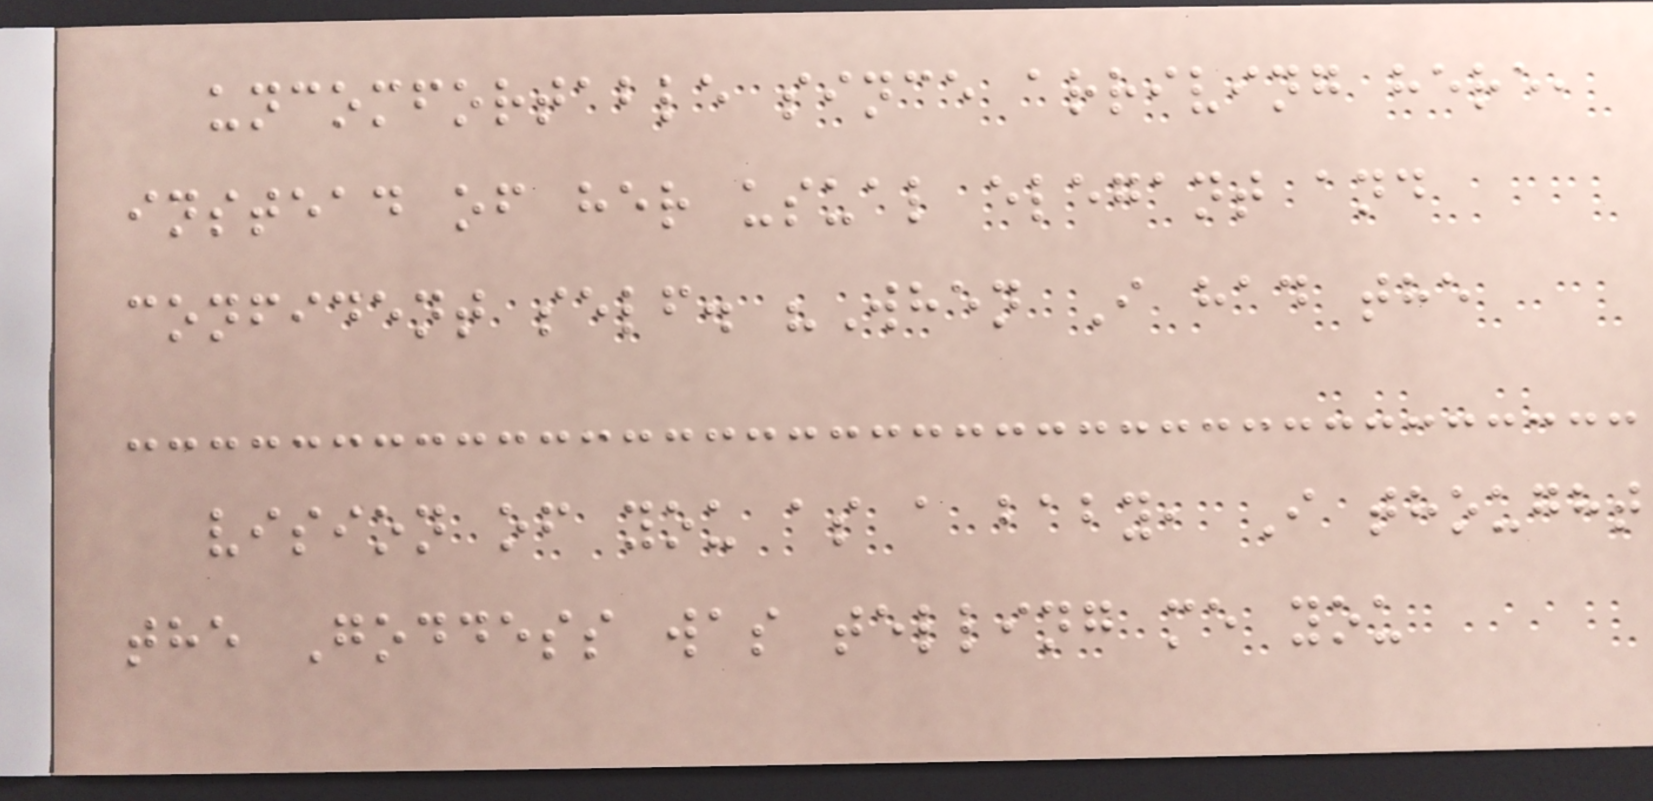uncomfortable since arriving here,
instead of her usual elegant and
confident self. "When I had the
vision of you as a baby, I thought
the Goddess was telling me you
